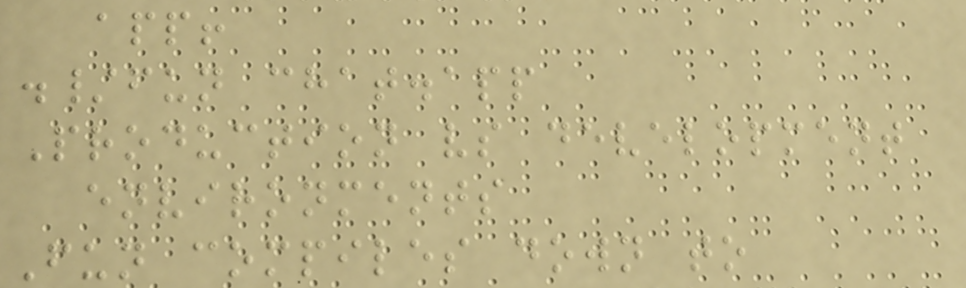app!
./fun chat.app
Production vs development
environments
Fun compiles down to
